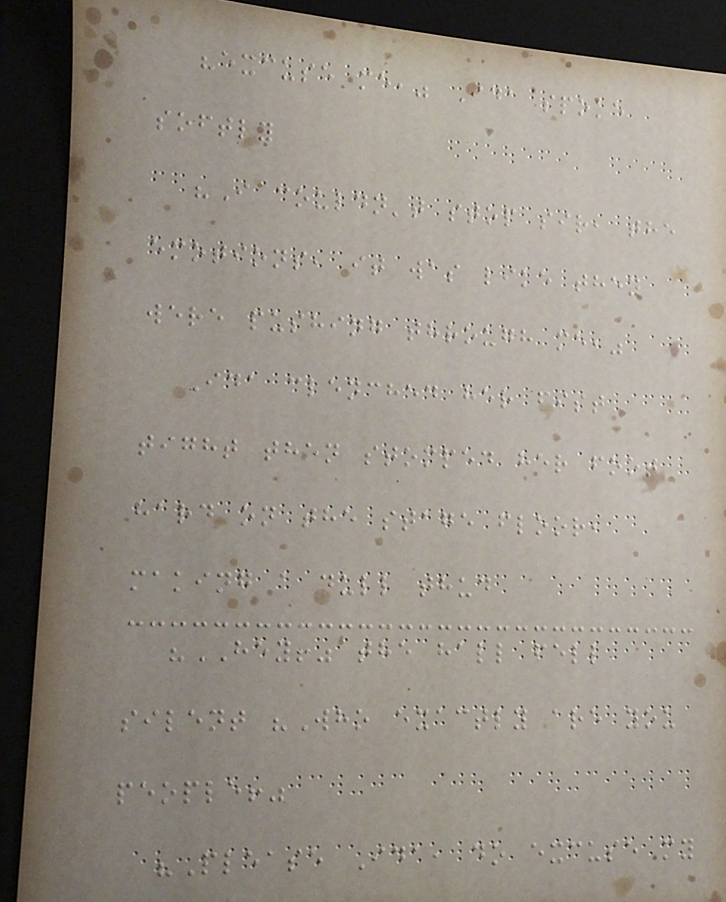"excuse me," Ida spoke
softly
"I couldn't stop sir, the
emotions, it was like they
were pushing through me,"
Ida clenched her fist
tight then stomped her foot
hard on the stage floor,
making a dull thud
"HEY!" the hall fell
silent "Who exactly are you
people!"
"Please Ida, do excuse my
